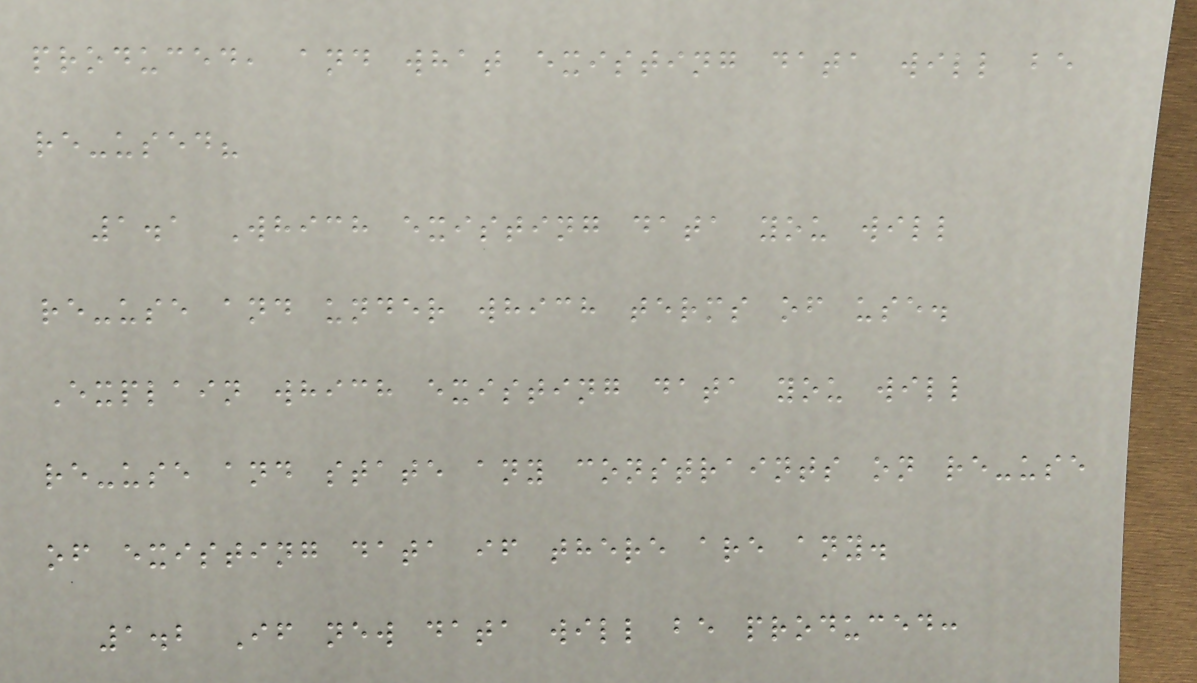produced, and what existing data will be
re-used?
1.1 Which existing data you will
re-use and under which terms of use.
Explain which existing data you will
re-use and state any constraints on re-use
of existing data if there are any.
1.2 If new data will be produced:
